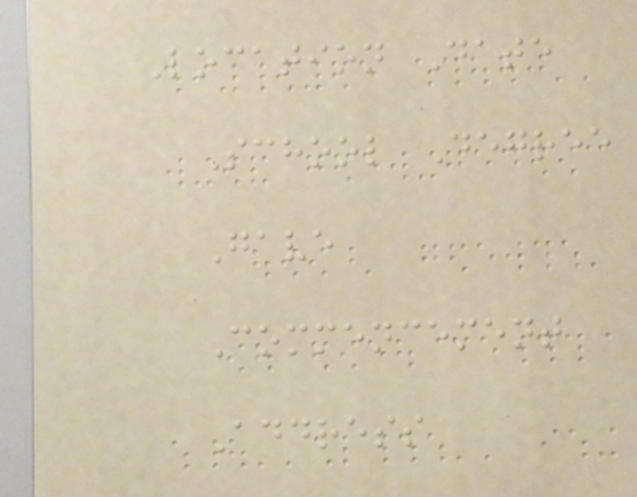Location Date
School Degree
Gave
Commencement
Address
